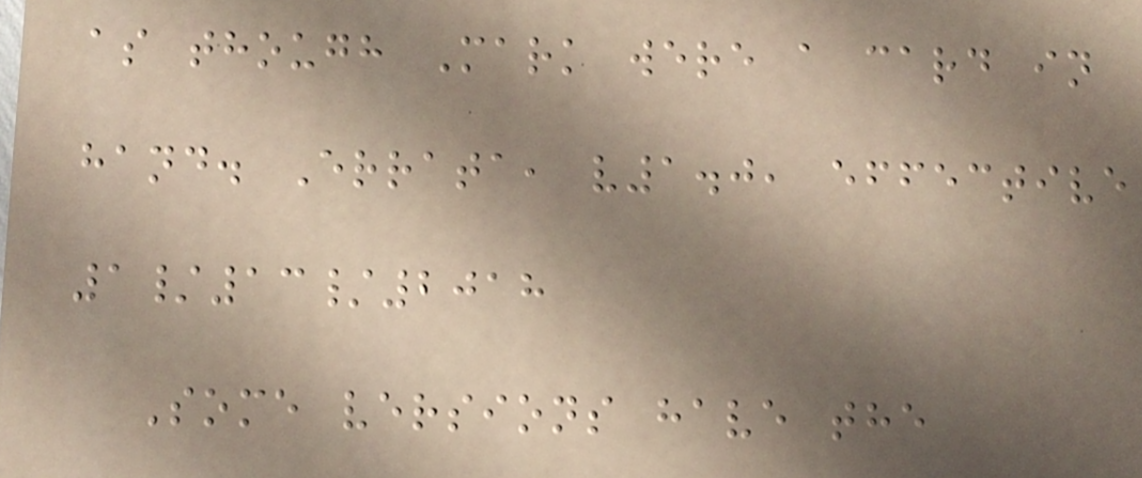as though Mark were a card in
hand. Errata, v1.0, effective
1/13/2018
Some versions have the
